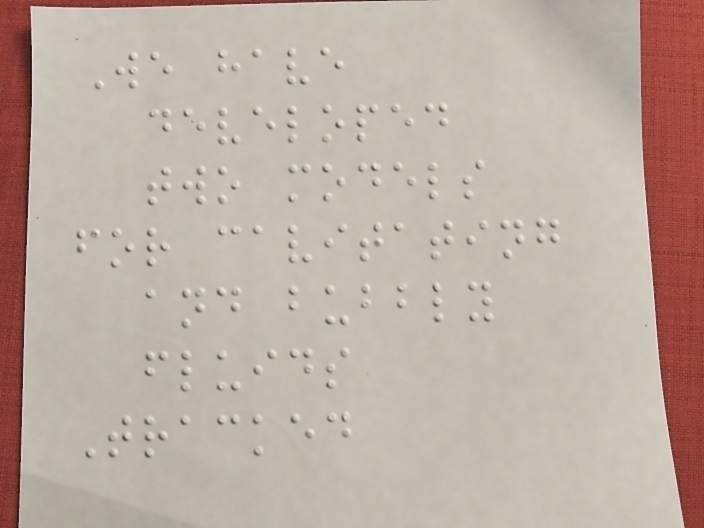We have
developed
two models
for cavitating
and bubbly
fluids
Tracked
